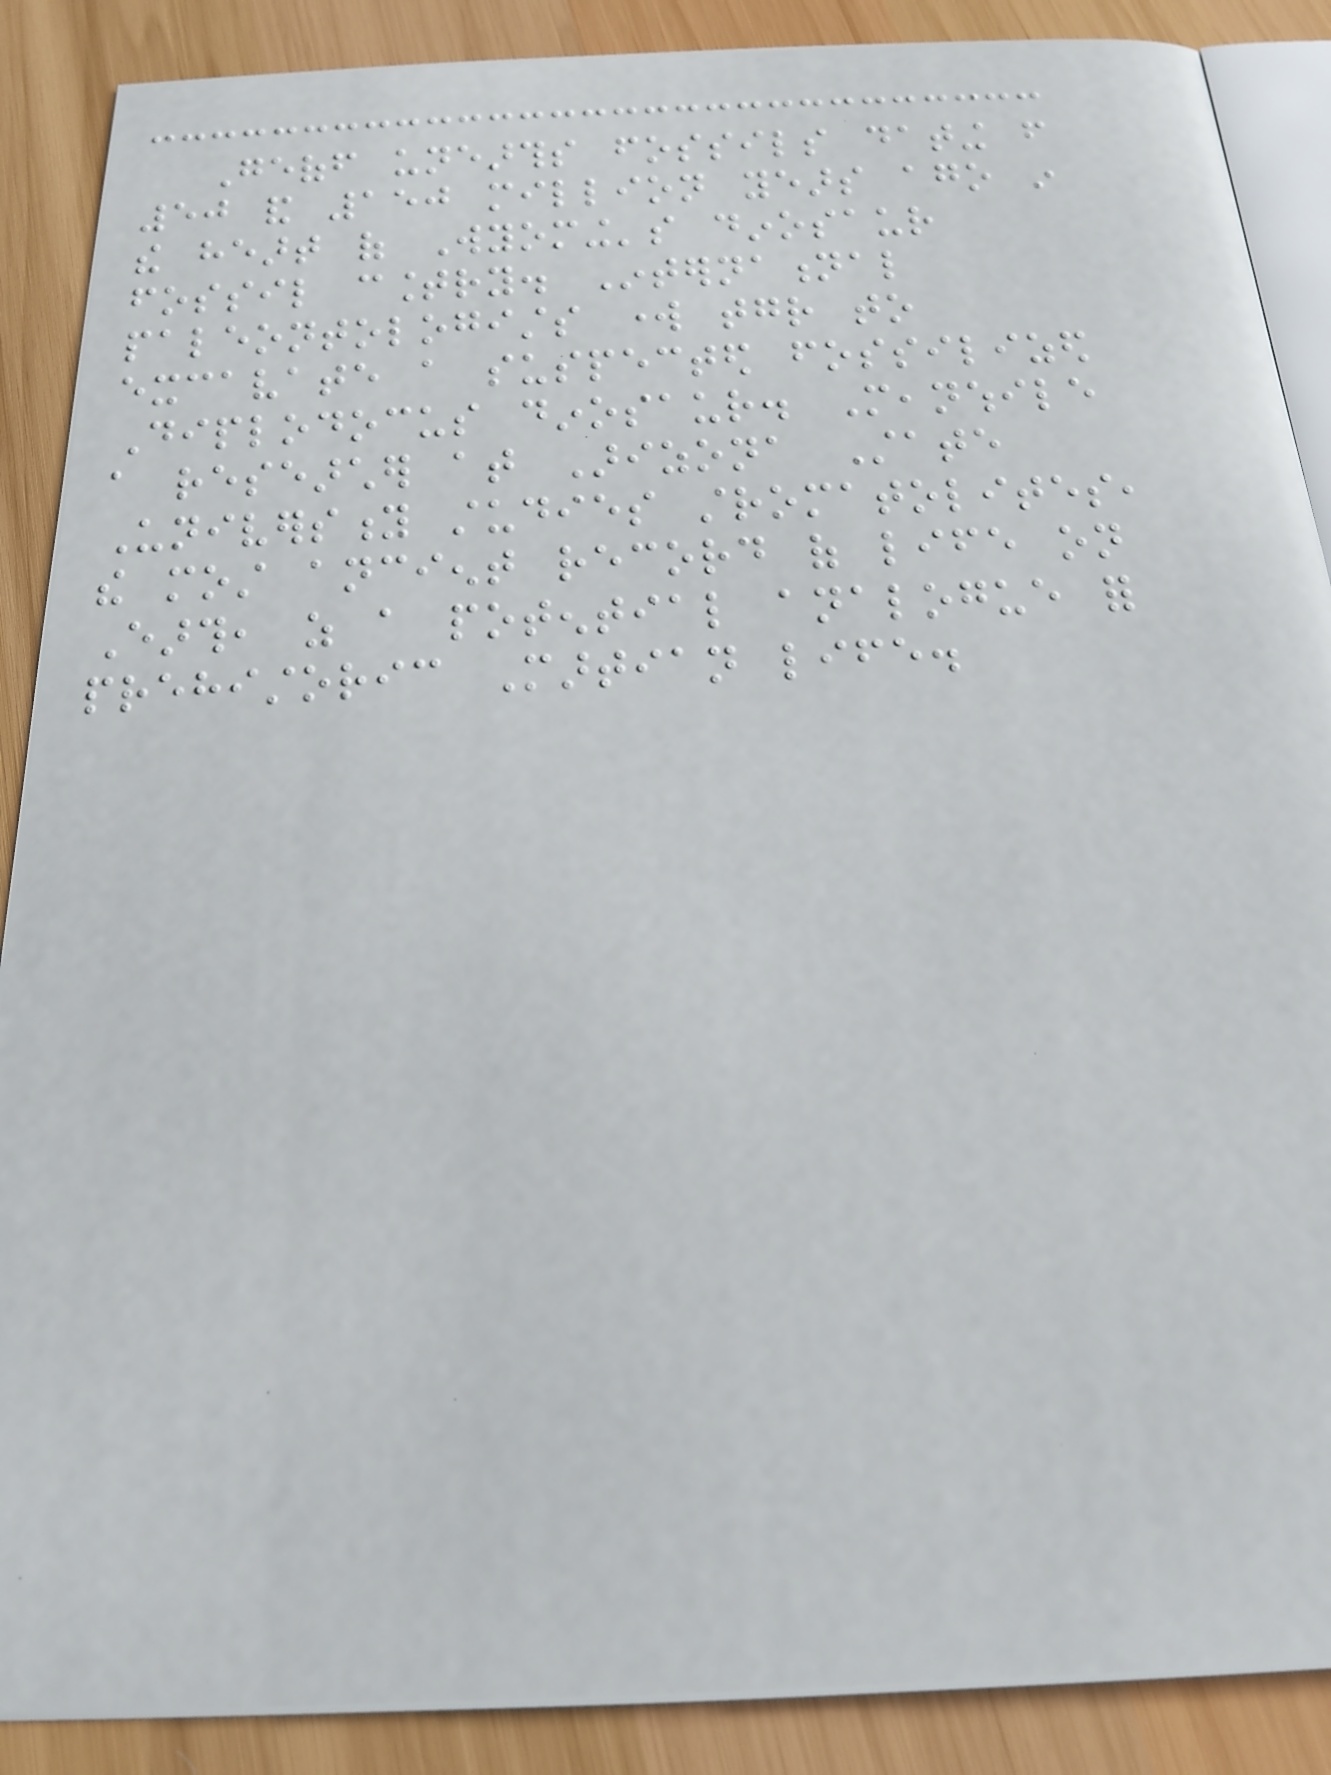Geoff unearths fossils dating from
50 and 150 million years ago in
the heart of Wyoming's dinosaur
fossil country. International
paleontologists work together to
excavate a suspected fossilized
Diplodocus dinosaur. Meanwhile
a researcher at Arizona State
University studies stromatolites,
the most ancient record of life on
Earth, as a potential analogue for
prehistoric Martian life.
